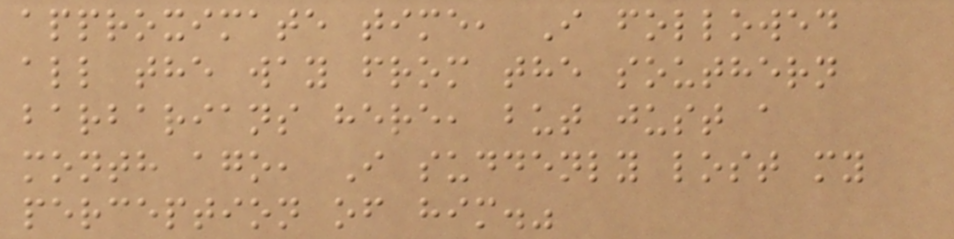approximate time, I followed
all the way from the southern
barbarians here, but just a
month ago, I suddenly lost my
perception of him."
